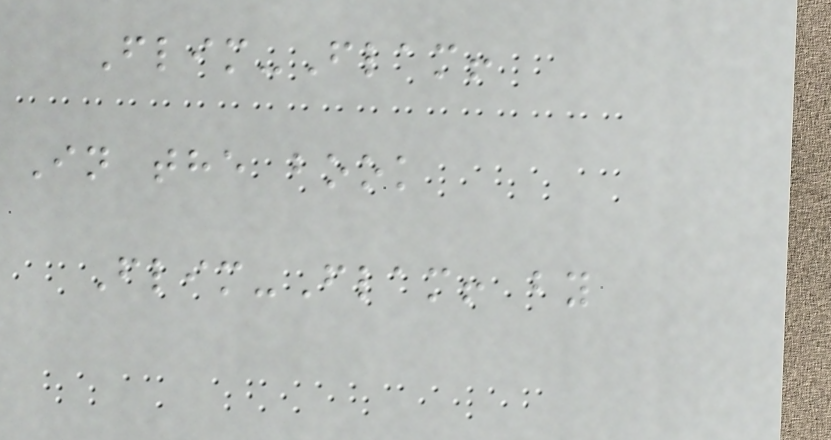Flim-Flam!
In the book
Flim-Flam! by
